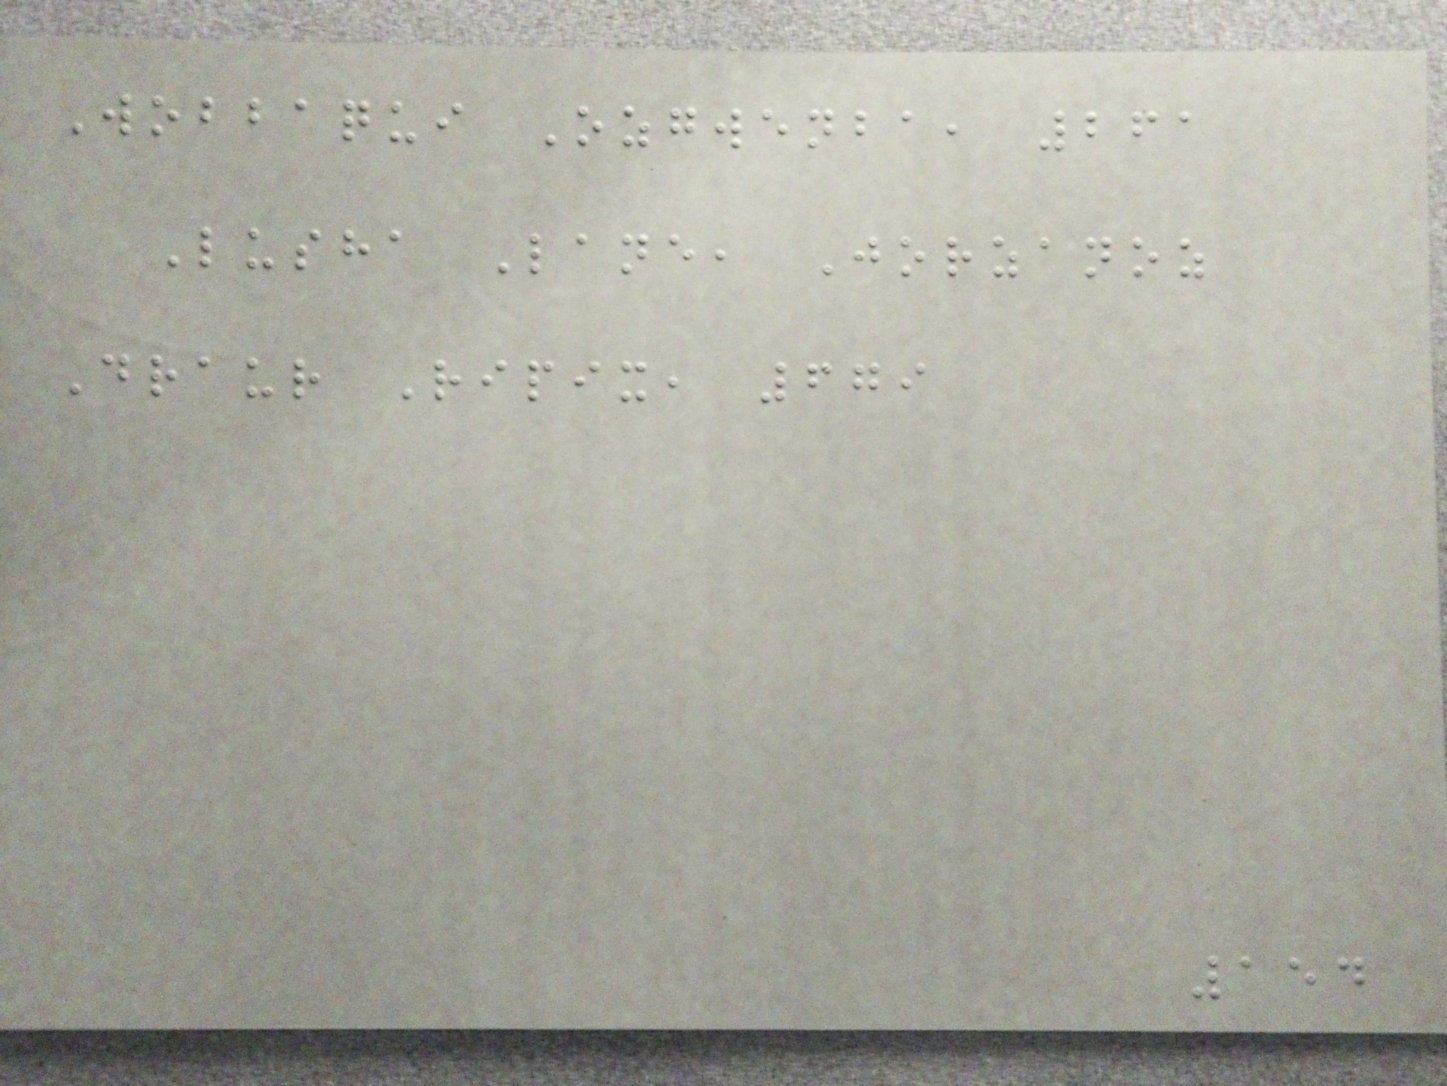Wobbaqui Ozgwenba, 261
Lusha Lane, Jorzanoz
Draur Ripix, 679
154
